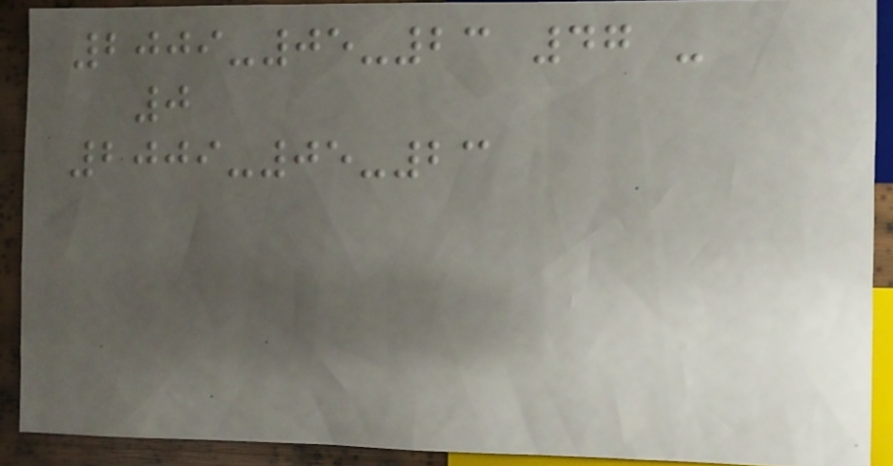2009-05-23 47 -
0
2009-05-23
